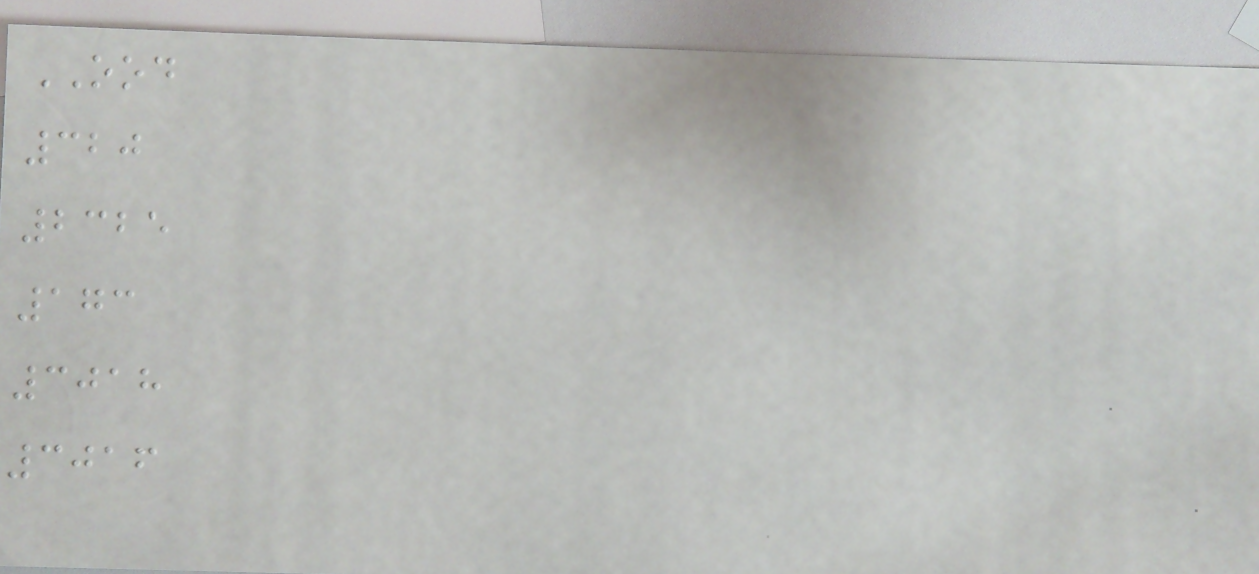OOD
320
2325
173
3018
3016
